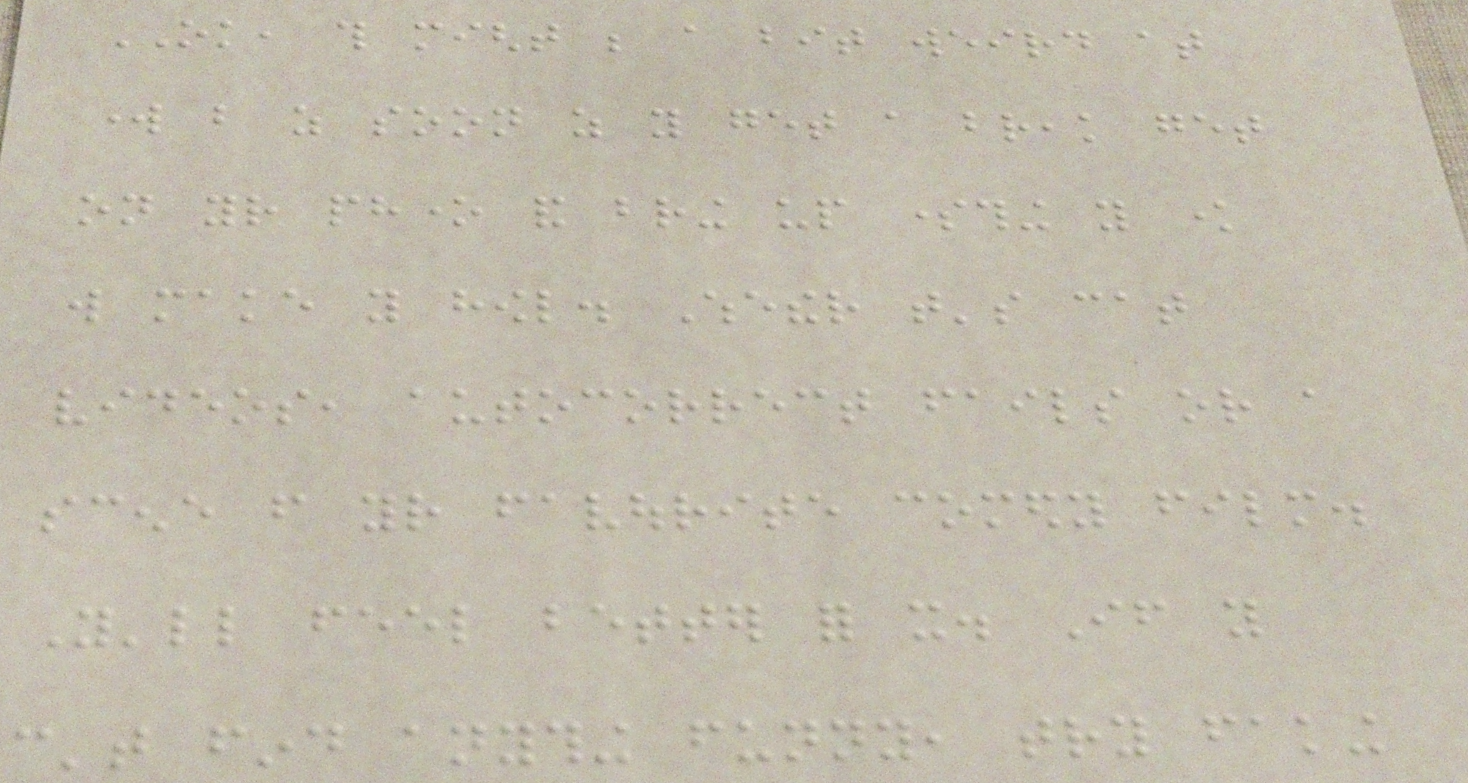OK, this might be a bit weird at
work but as soon as you get a break get
on your phone and bring up something you know
will make you howl. Whether that's cat
videos, autocorrect fails or a
scene from your favourite comedy film.
You'll feel better for it. If you
can't find anything funny, try faking
